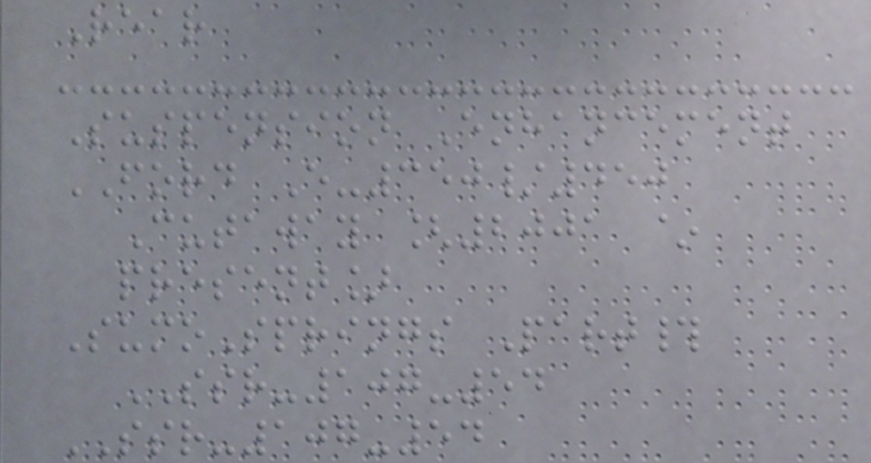Rear
Suspension Enhancement
FORD E-350/450
Cutaway [2001 ~
present]
SumoSprings Part#
SSR-107-54
SSR-107-54
